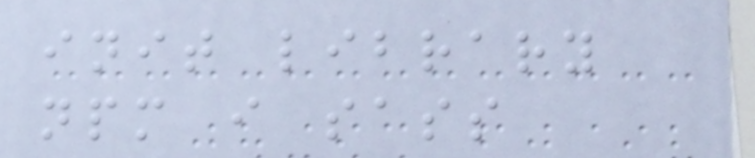init library
npm i sass
